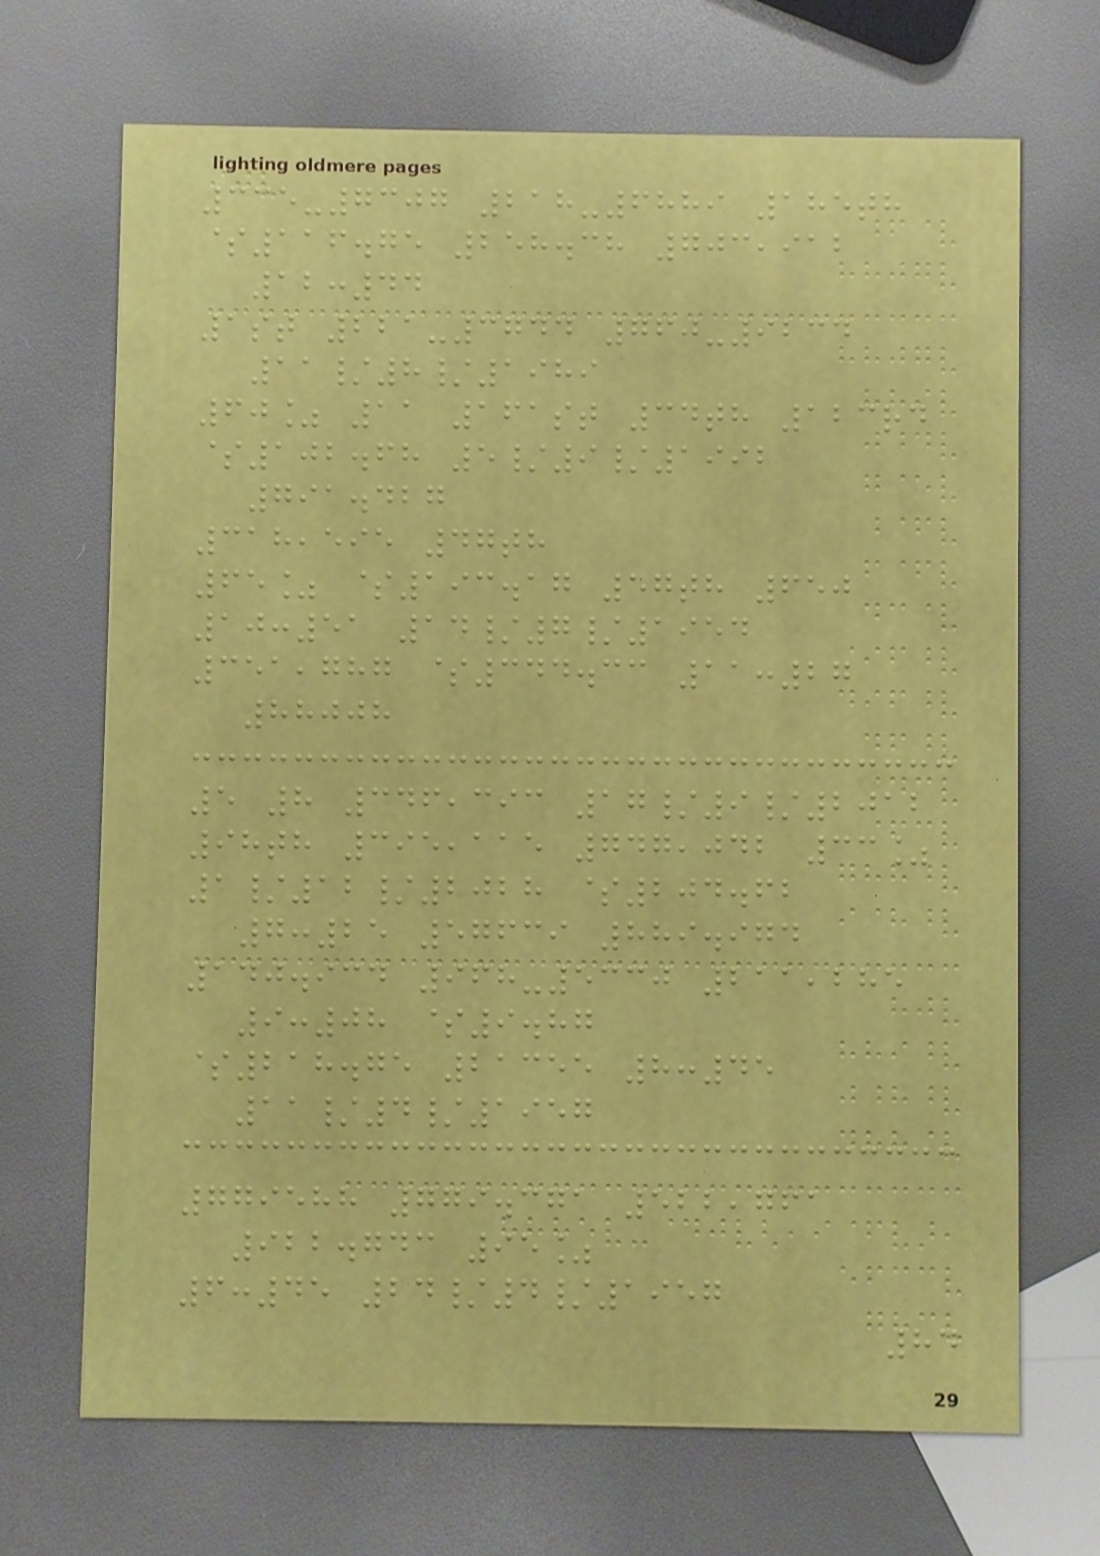335-7307 218-6889 185th
$116.75 258.38 703,912
12:44
1st 221-3744 760-9234
11/8/1989
60% 11 161st 34th 123rd
$102.68 5/9/1992
791.427
318,595 47th
65% $193.17 57th 650
10:51 14/7/1954
351,787 $344.33 11:27
88008
5 8 346,393 17/9/2012
98th 395,115 747,042 33%
1/12/2028 $204.62
7:25 57639 889.974
140.934 968-5330 211,285
9:08 $9.87
$218.75 21355 8:45
11/4/1957
779588 779.371 522,761
922.743 95%
6:45 24/4/1957
84
